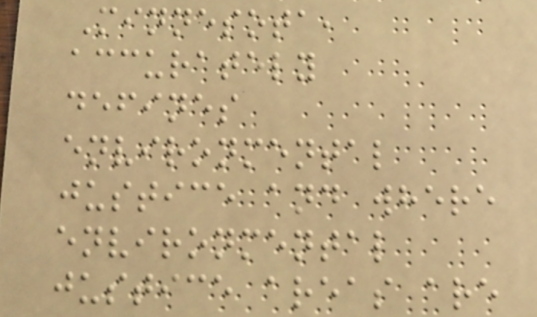Minnesota,
accurately
defines
environmental
justice and where
environmental
justice areas are
